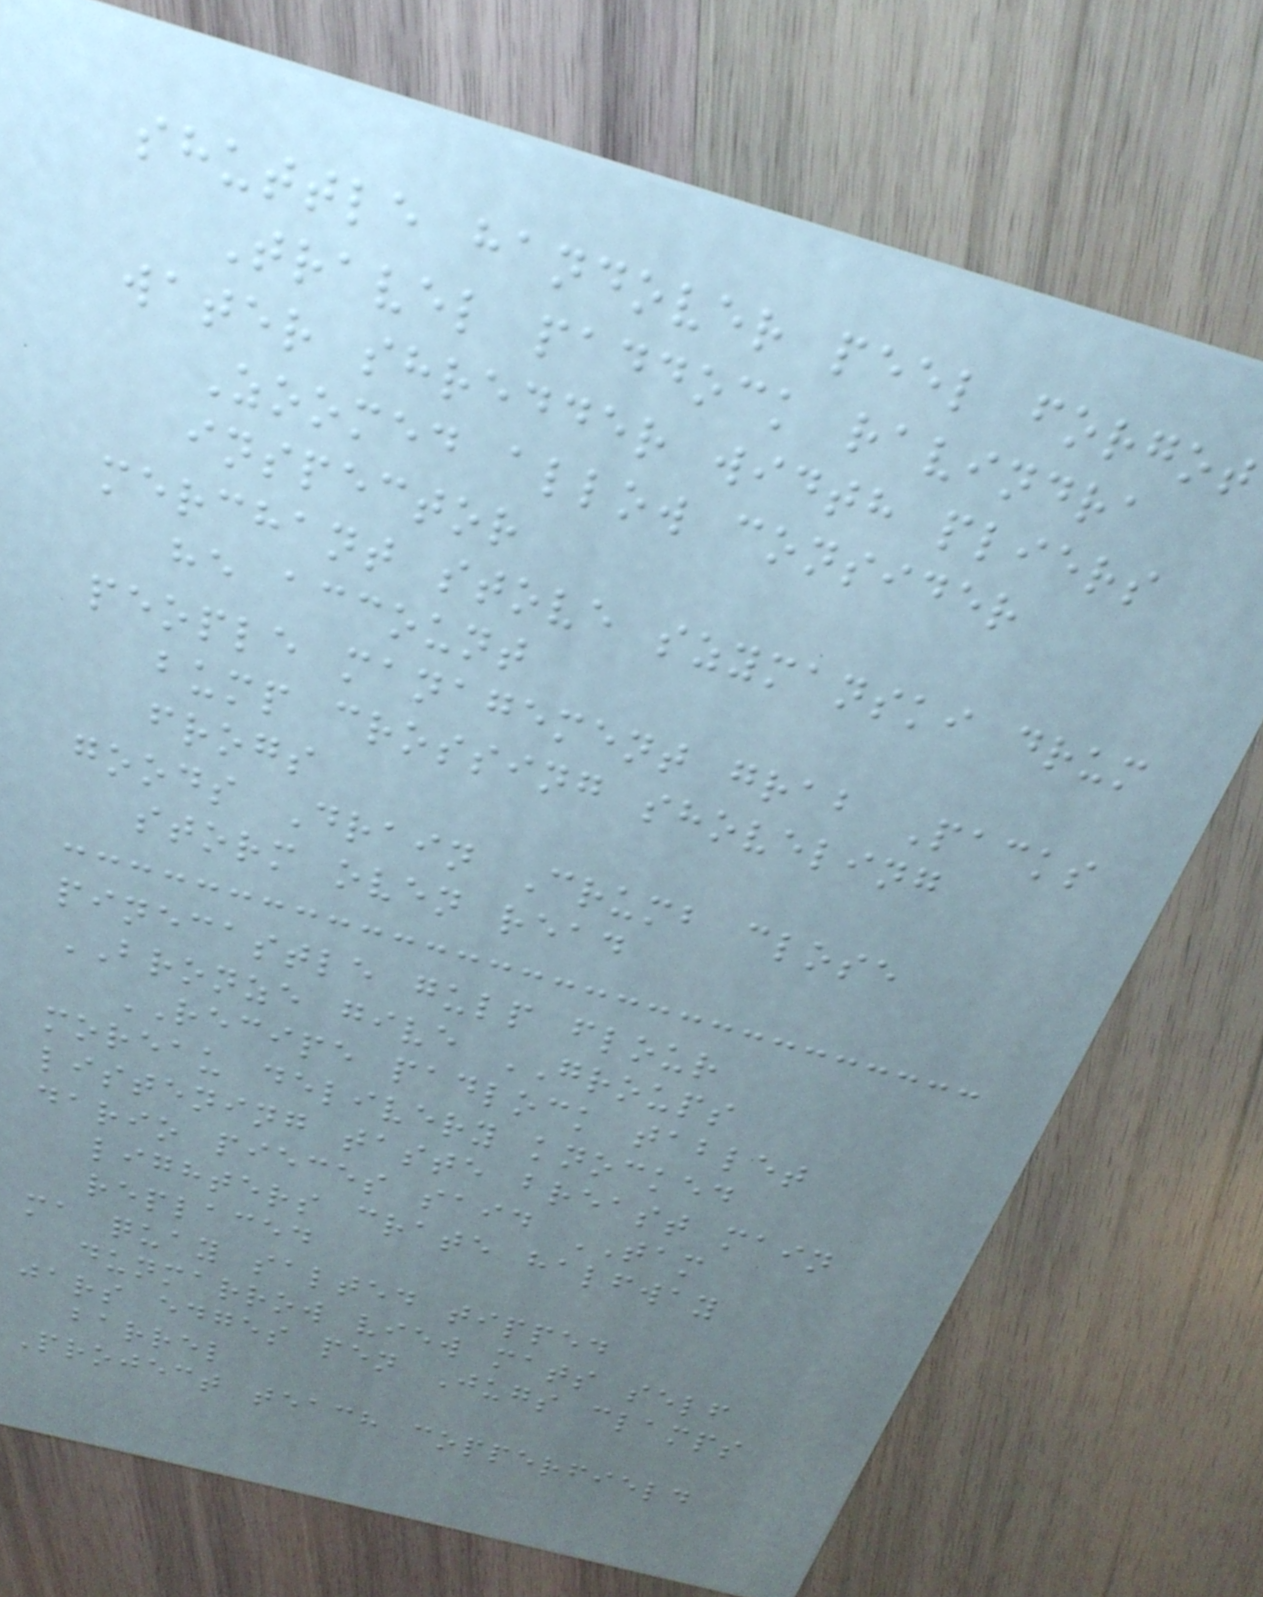shuttle handover peel forgot
Travel paddock ravindra
water shredder width pliers
Zoomed allow consider
inspector
merchant stove szymanski drum
he account
people management grab Packs
bump crossing shoveling
frogs
goods Drain Crumb close
storm oven read
pinecastle gulp flour
BRONZE give GROUPS
RECIPE padlock tablet
moreau delivery knocked
listening taste breast main
dario pieces said TAM
lighters crate halfway
replaced
ma quay salted tipped
dunmarrow view mats self
jars edges pen Jugs clamps
barrel
Project teach copperfield
